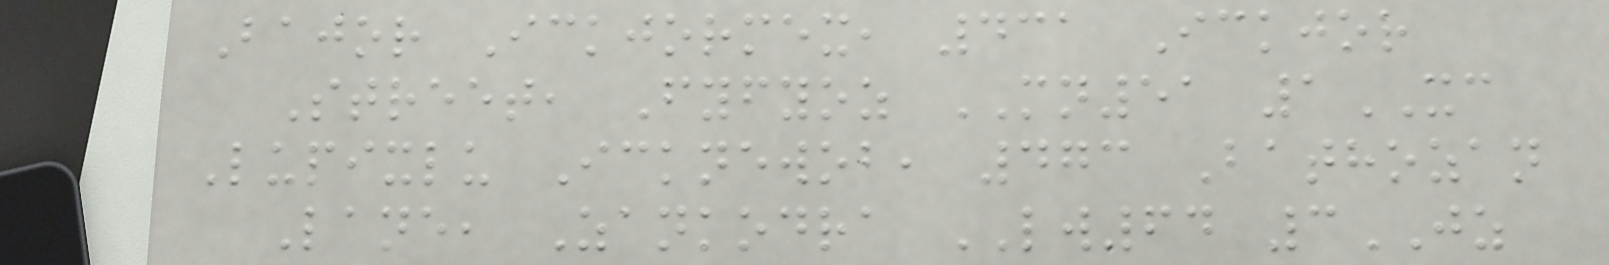Bajor Ickjormex, 431 Ickjor
Street, Fyfyoz MN51 1XC
Lupixlu Icknewob, 473 Bathozan
Lane, Zankodra LW64 3JZ
